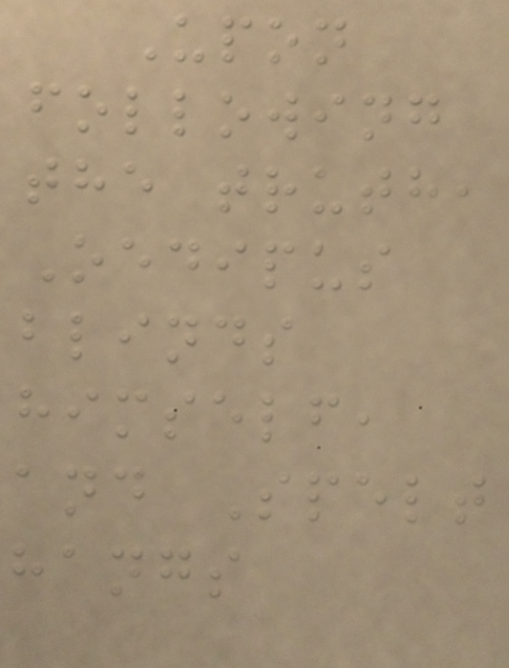Upon
following
the truth,
Oedipus
blinds
himself,
and Spelt
hangs
